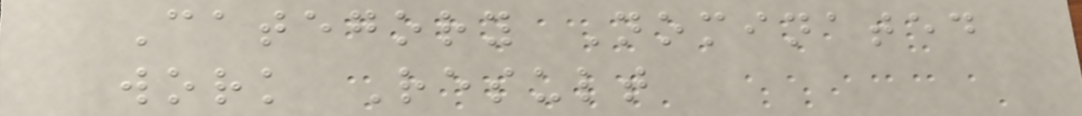Category Nominated
work Result
